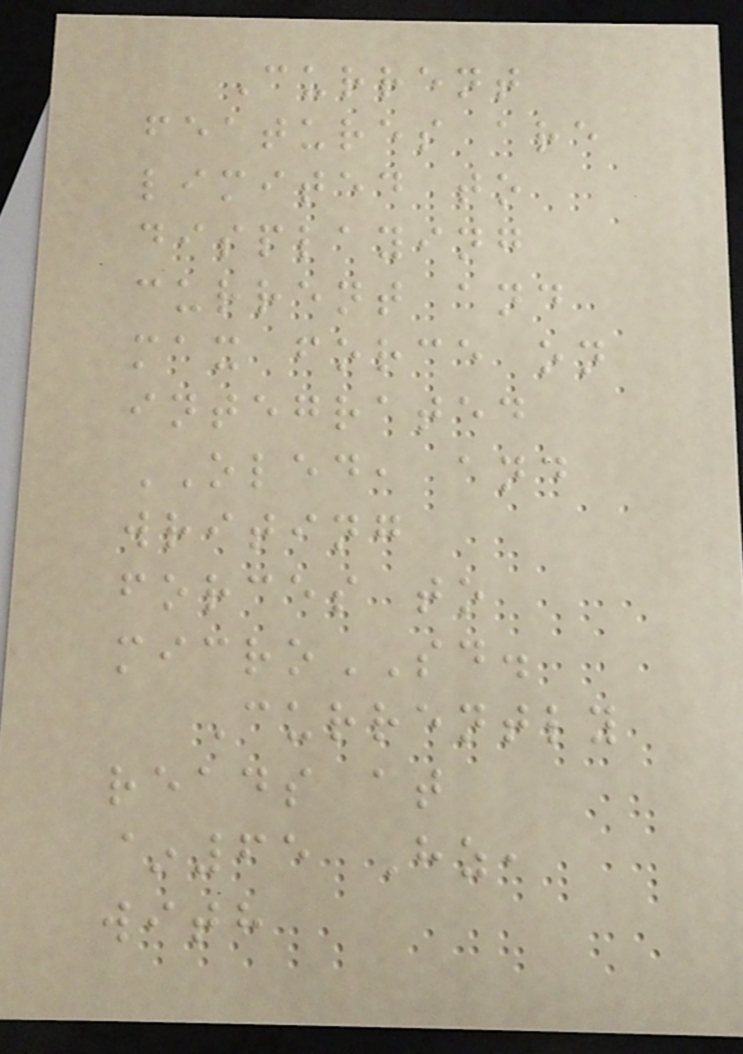Current
features are
limited to
displaying
current and
max force on
integrated
OLED, and
writing
forces to
microSD.
Currently
reads at
~65 Hz,
with
